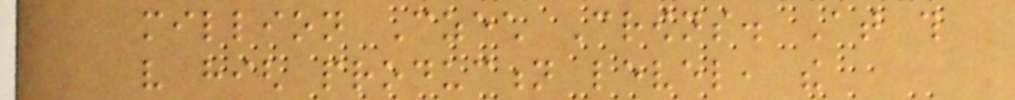million Czech Crowns. At this
very high production level, the
